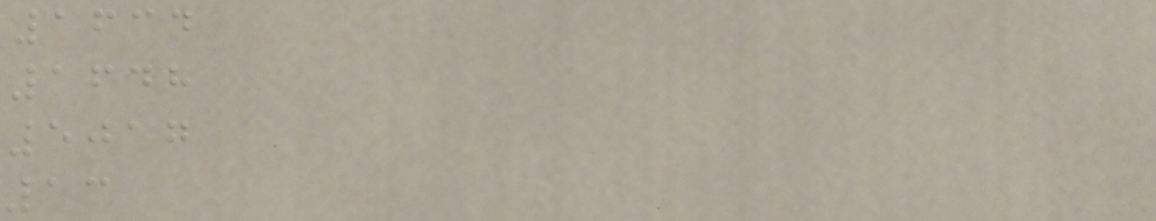1634
1648
5017
13
